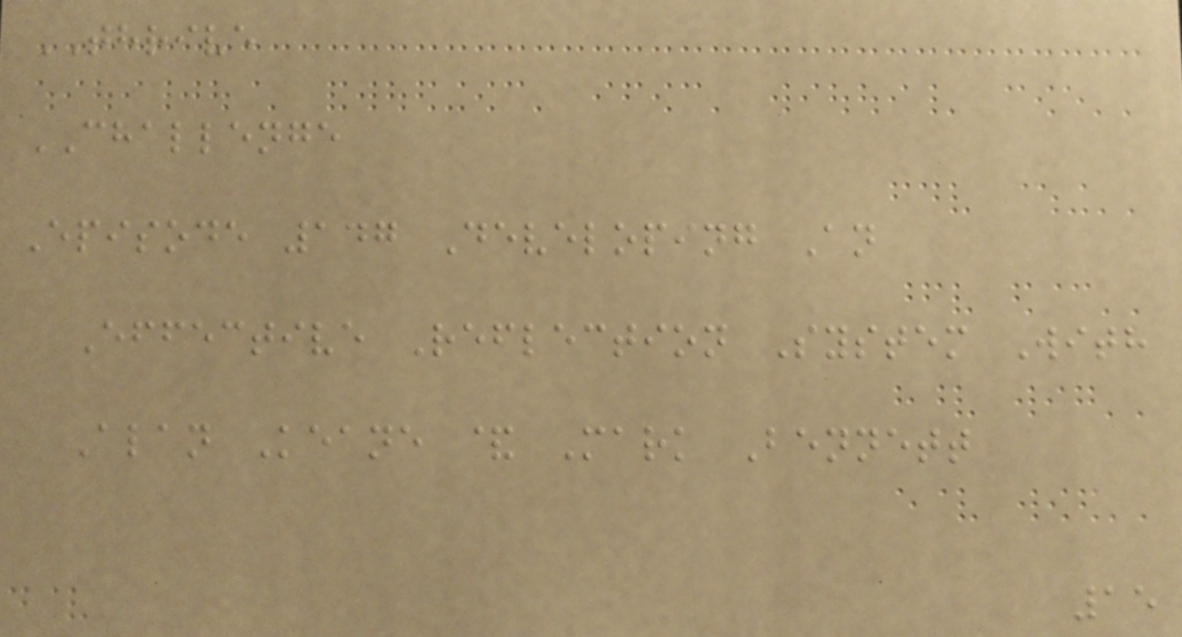THRIVE
CHALLENGE
Episode 147 Developing An
Effective Reflection System With
Alan Keane & Mark Bennett
15
